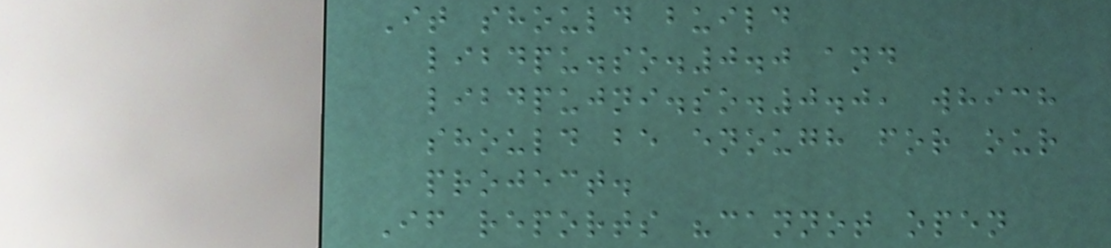It should build
libdpu.so.0.0 and
libdpujni.so.0.0, which
should be enough for our
project.
If reports "cannot open
